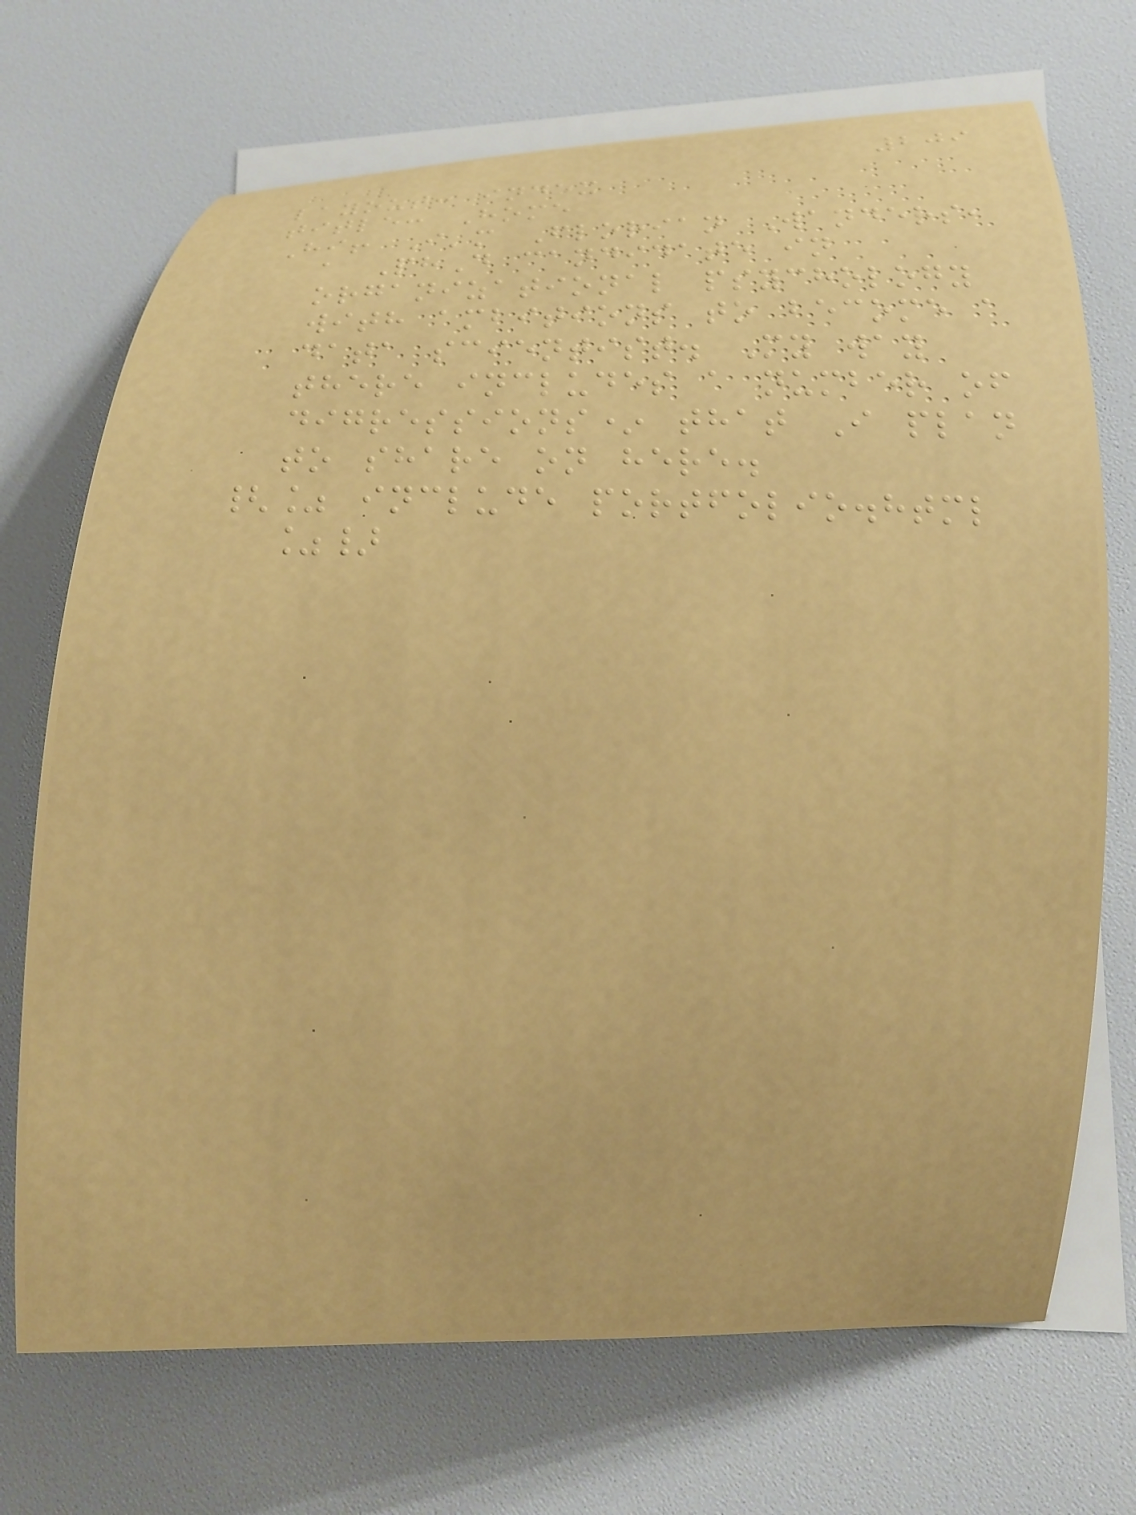209
layout: index
title: Home
Hi! I'm Florian Wanders,
a PhD candidate in
organizational psychology
with ambitions to become a
data scientist. My way
there includes a number of
digressions* that I plan
to share on here.
{% include portfolio.html
%}
